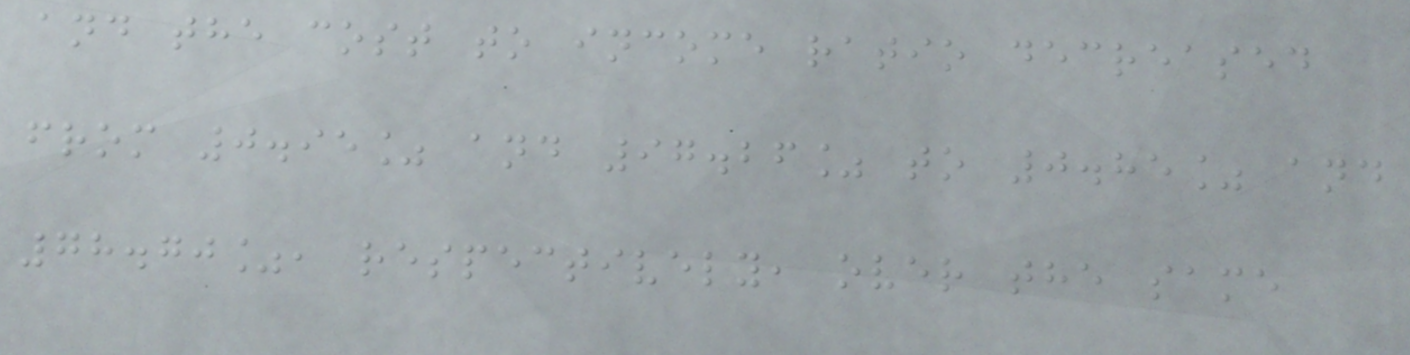and the cost to income ratio decreased
from 0.95% and 97.26% to 0.85% and
78.70%, respectively, over the same
